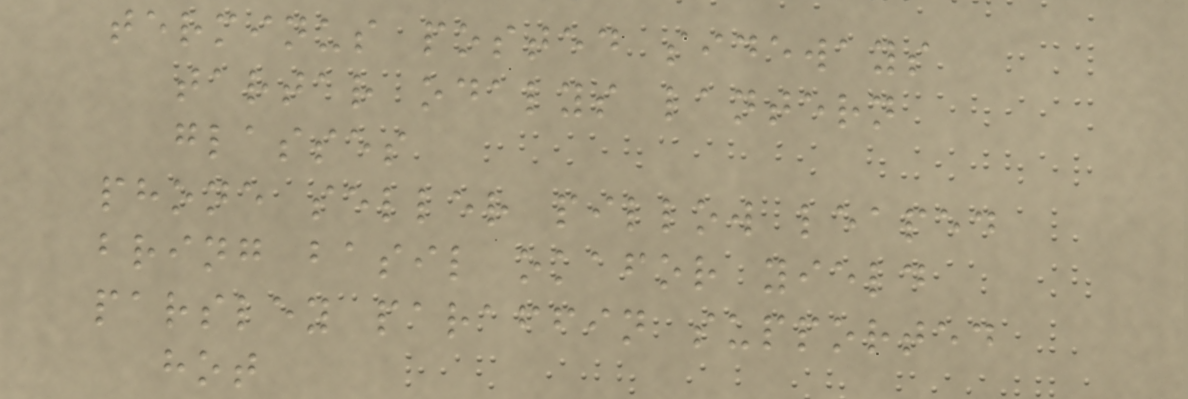terminus posted sideways
tartar odalys lantern
glasses
phone seller pillow leaped
bring basil okafor yield
parsley paraffin supported
hot
